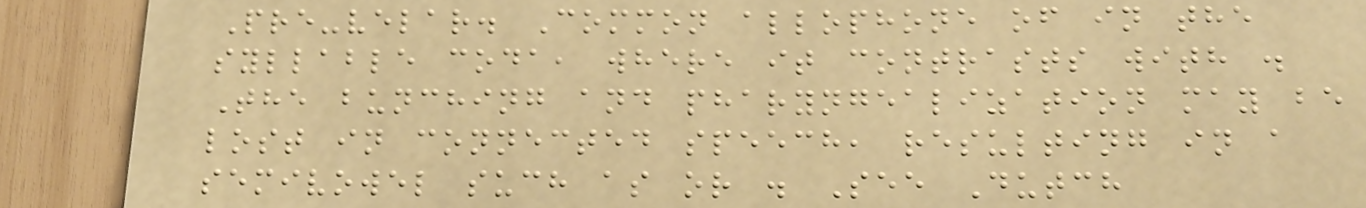Pre-velar. Common allophone of in the
syllable coda, where it contrasts with .
The bunching and pharyngealization may be
lost in connected speech, resulting in a
semivowel such as or . See Dutch
